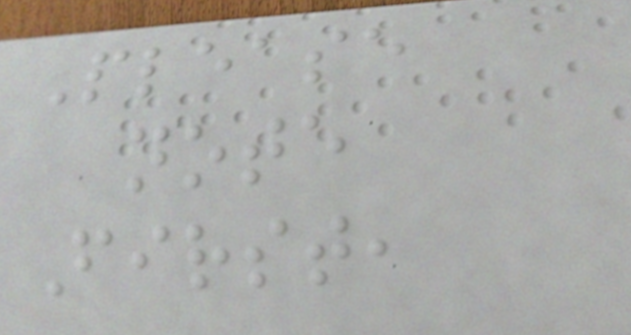Please
note
First,
